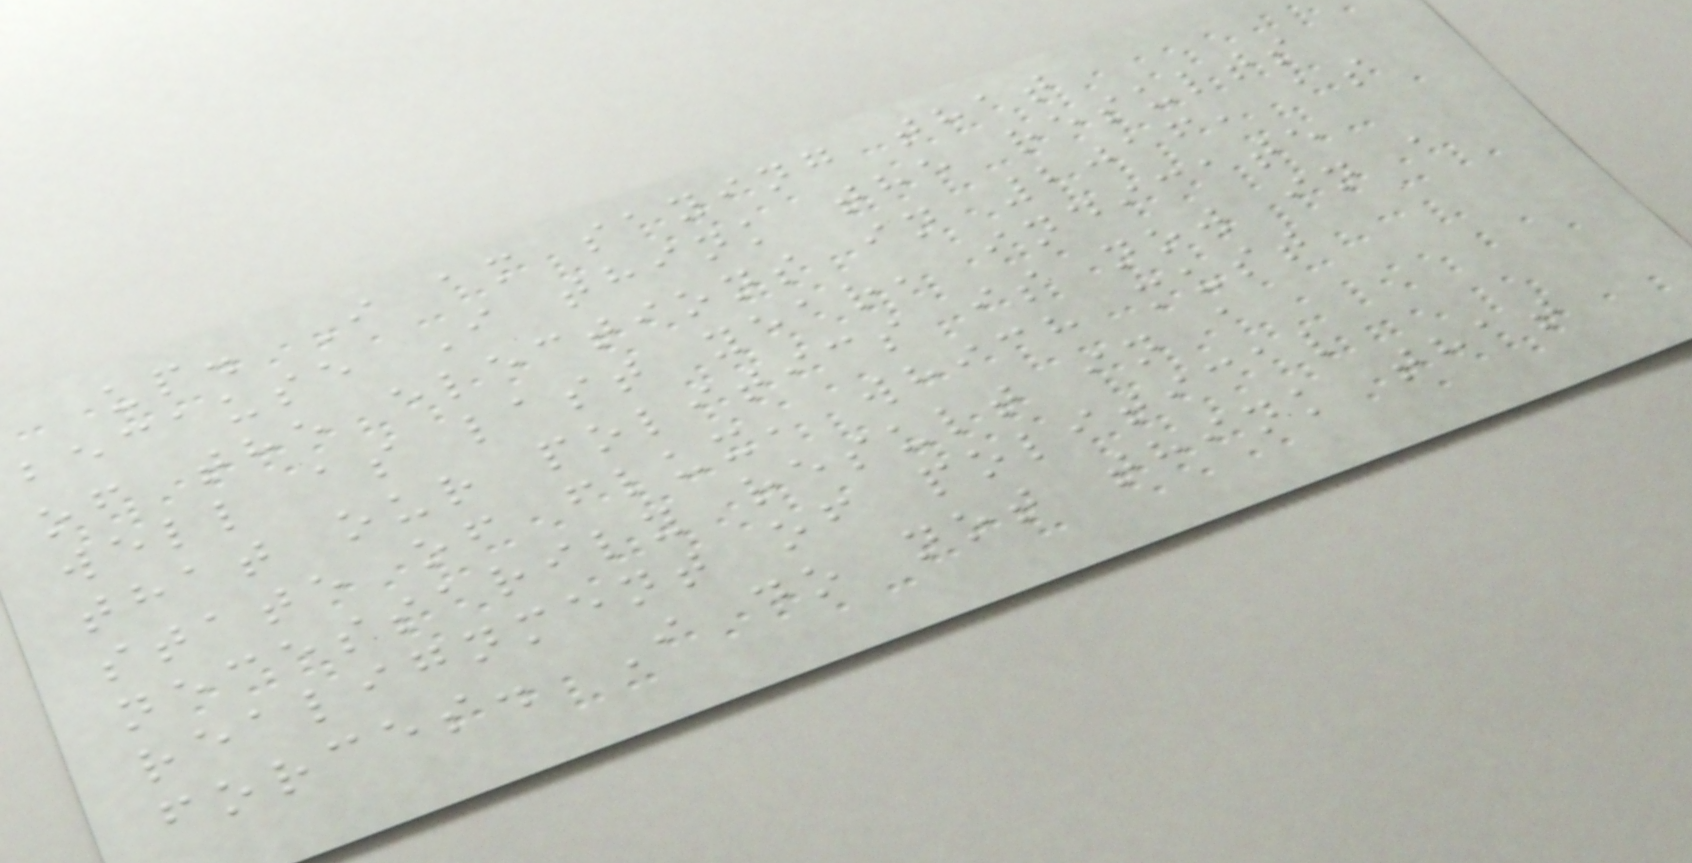up. I am saying that
because I think the results
of the elections in 2016, as
well as last year, indicate
that our politics is now in a
state of flux, which must
necessarily result in a
realignment of political
forces. I do not think that
